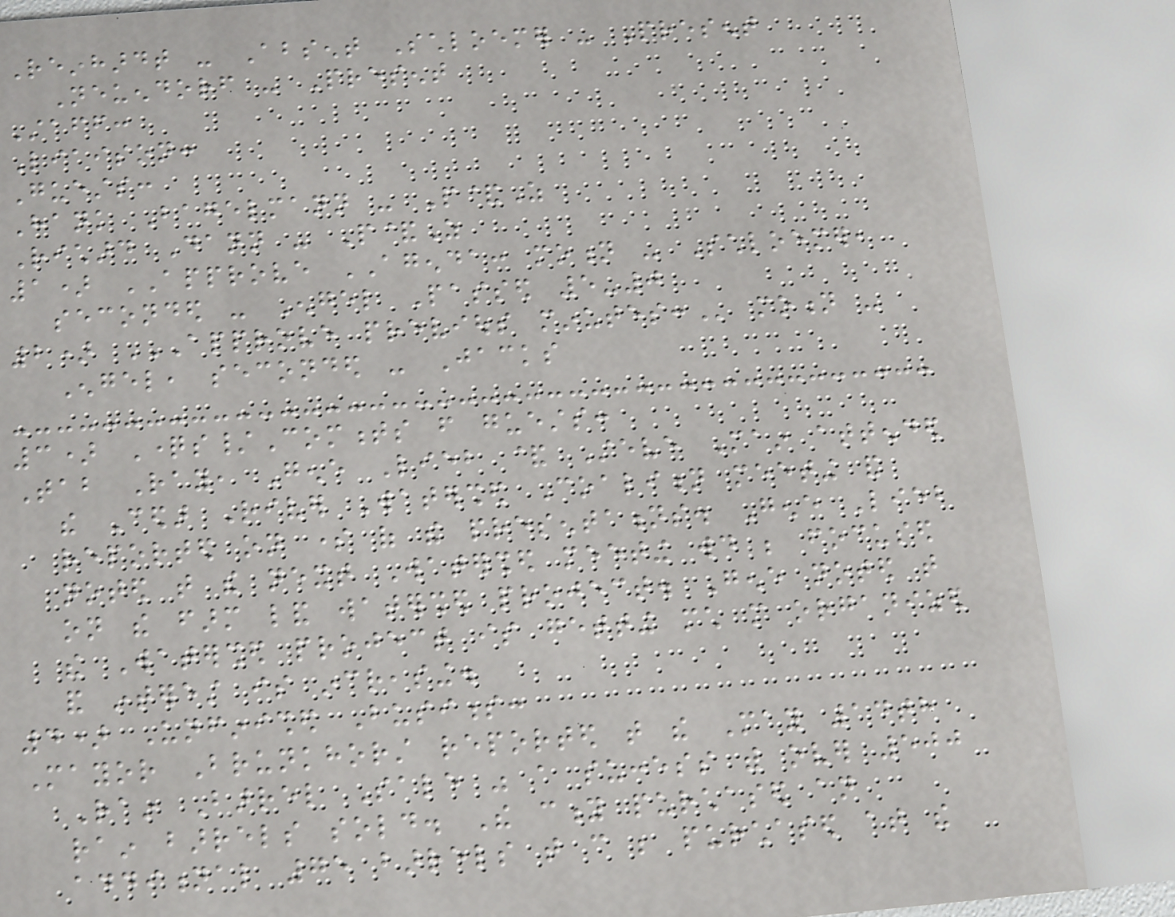Reinhardt - Absent Schloemer - Present
Neuendorf - Present
Staff:
Liaison:
Guests:
Hank Bagelmann - P&Z
Richard Dann - P&Z
1) APPROVE AGENDA: motion - Schloemer,
seconded - Engel Passed 5-0
2) APPROVE PREVIOUS MINUTES: motion -
Engel, seconded - Jacks
3) Questions/Comments from guests:
Tab Ray, Gene Lieb & Steve Main attended
the Cedar River Watershed Coalition meeting and
reported on some of the presentations. Gene Lieb
noted that the next Watershed meeting would be focused
on the farm land watershed project. Gene noted that
the Watershed project is getting much more organized
and interest is increasing.
4) Unfinished Business:
Mayor Brunkhorst reported that the May 14th
Rain Barrel Sale was a success with over 500
rain barrels sold. The city purchased an
additional 75 barrels that can be purchased at the
